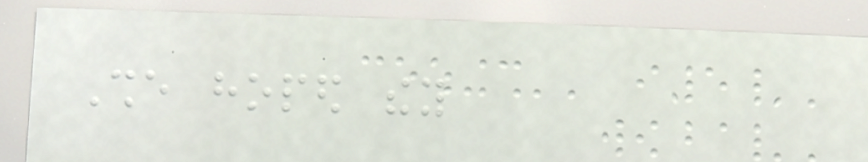She hoped they
